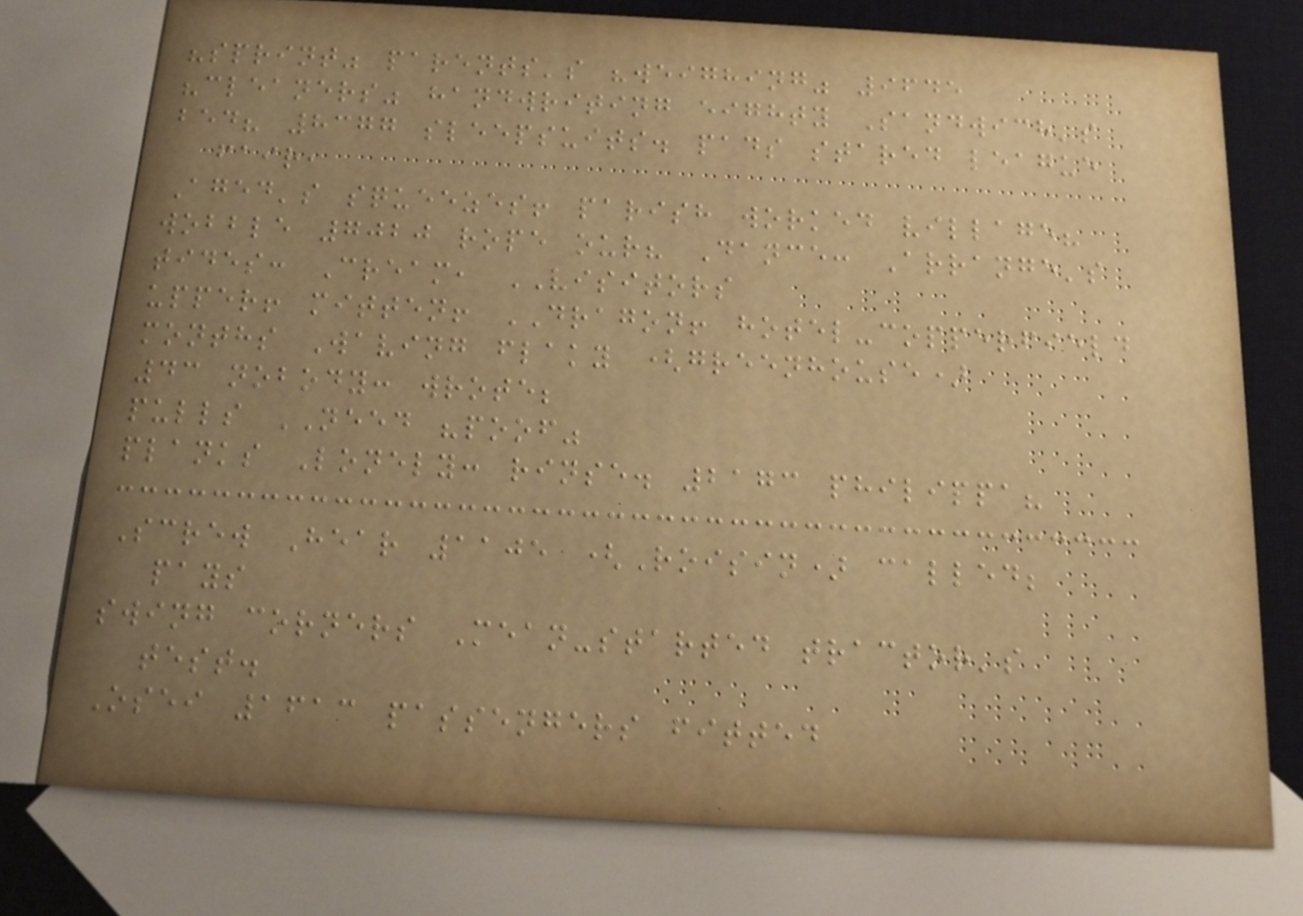"sprint" parents's "weighing" 9645
"cleaners" handwriting eighty Sandwich's
bed? 8377 sleepsuits. pads stared league
fair,
Aged's squeezes! parish worked village?
wobble 7020 rope our? Dance: Arrange's
tides: Cream, VISITORS
upper! mitten! DRAGON! hotel-copperfield
months Waving flaky (greenhouse)
43 nobody: wrote;
pulls NEED "poof"
planks Lonely: rinse. 2173 philippa?
Screw Hear 1105 (Roisin) called;
pays
swing corners Mean-started tractor's
test.
Osei 1613 passengers fitted
